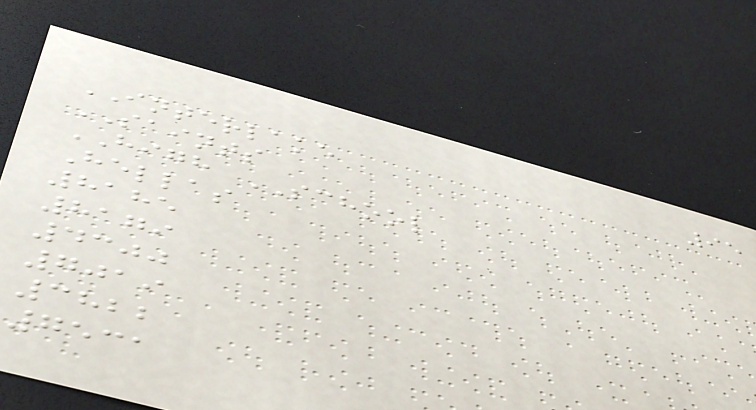95
INTERLAKE
SAINTS
HIGH SCHOOL
Hellas
8185
8179
4300
7019
3822
7531
